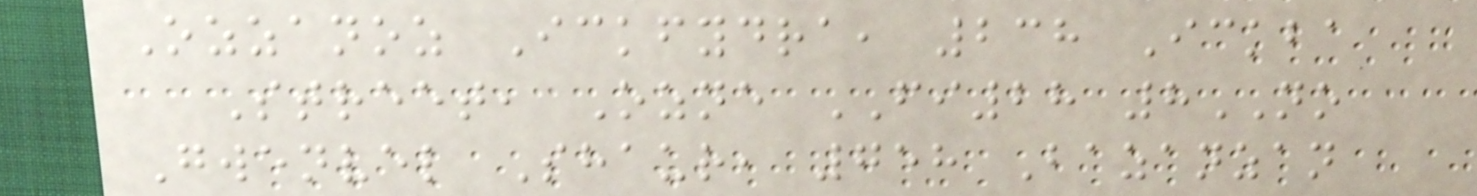Ozzanoz Ickfydra, 238 Ickba
Street, Ozne FI28 8NO
Gwenvel Shaur, 758 Bazanzan
